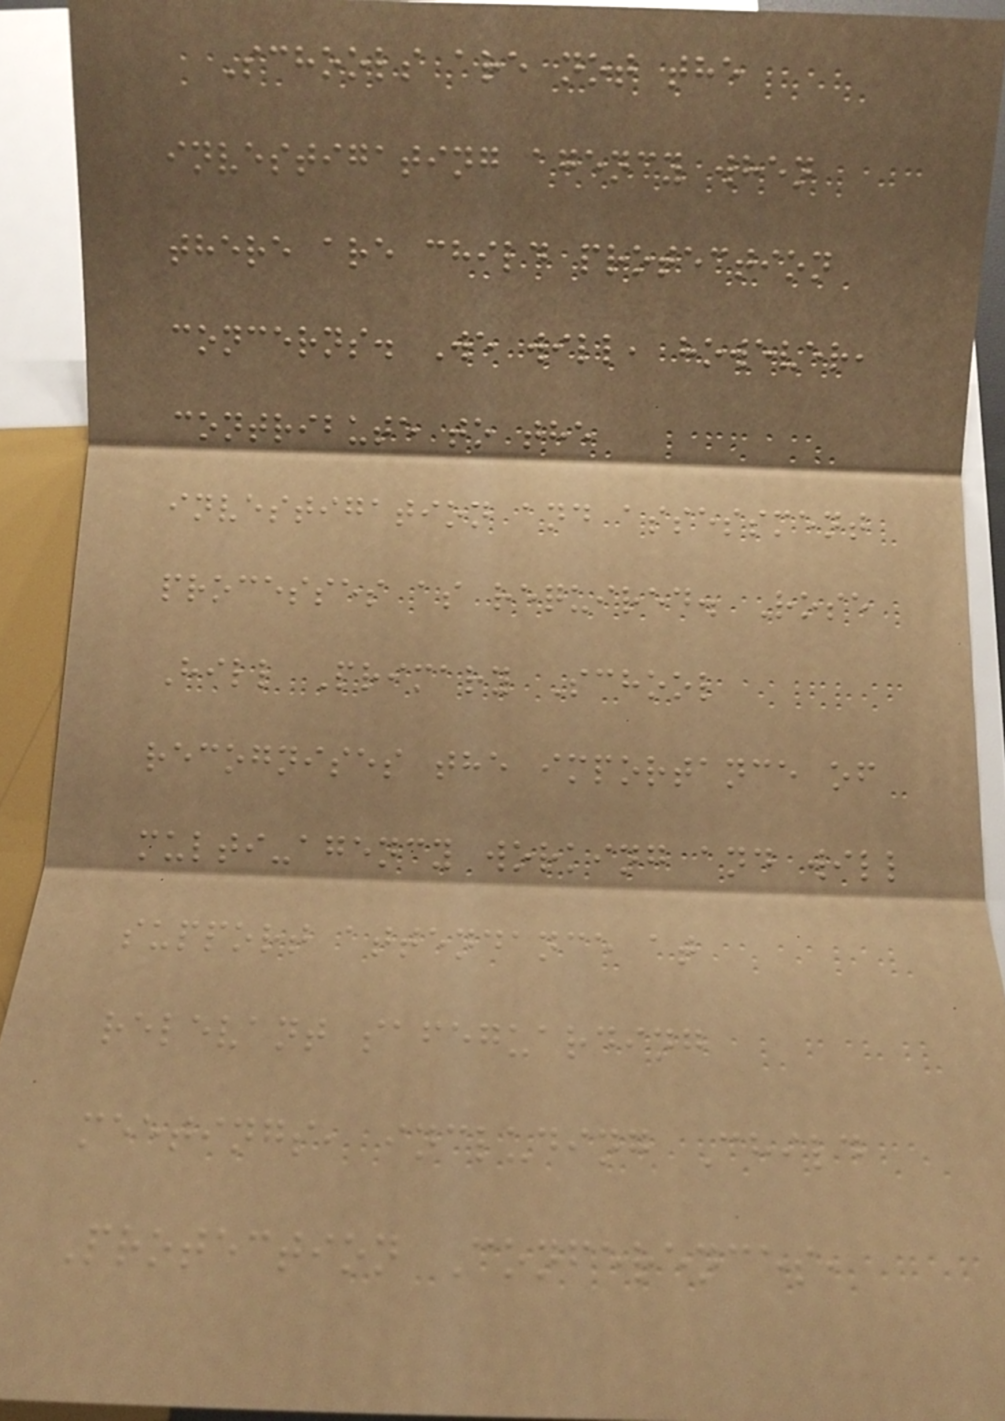Schools are not the
investigating agency when
there are child protection
concerns. We will, however,
contribute to the
investigation and assessment
processes as required. Rose
Hill Primary School
recognises the importance of
multi-agency working and will
support attendance at
relevant safeguarding
meetings, including Child
Protection Conferences,
